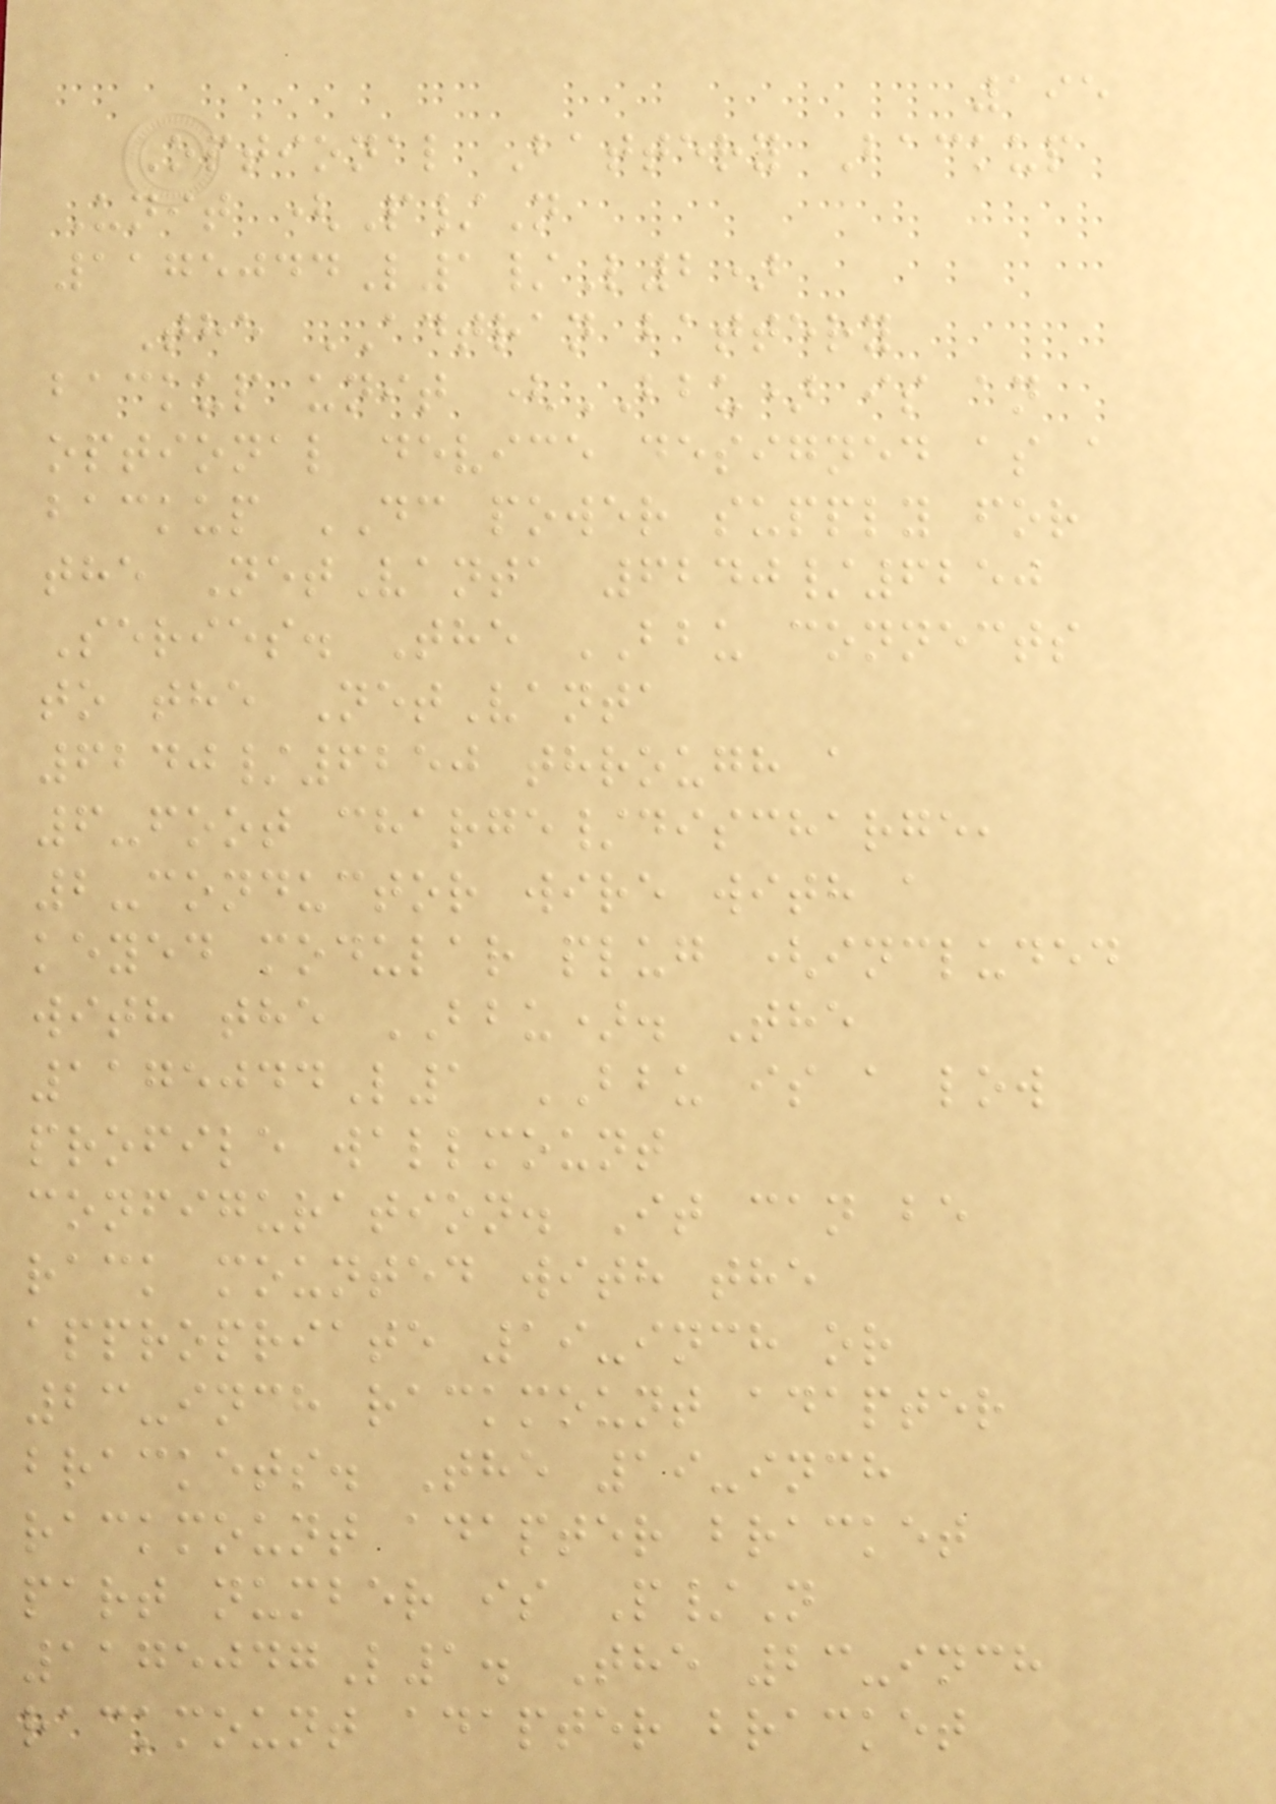195
Optional Battery Backup
Unit (P/N
1175044L1/L2)
The ADTRAN battery
backup unit (BBU) is an
optional device designed as a
backup DC power supply for
the NetVanta 6240/6250
Series. The BBU connects
to the NetVanta
6240/6250 through a
6-foot charge/discharge,
2-conductor wire with a
keyed modular plug (included
with the BBU). The
1175044L1 BBU is a low
profile wallmount
configuration. It can be
rack mounted with the
appropriate 19-inch or
23-inch rackmount adapter
brackets. The 19-inch
rackmount adapter bracket
part number is P/N
1175047L1. The 23-inch
rackmount adapter bracket
